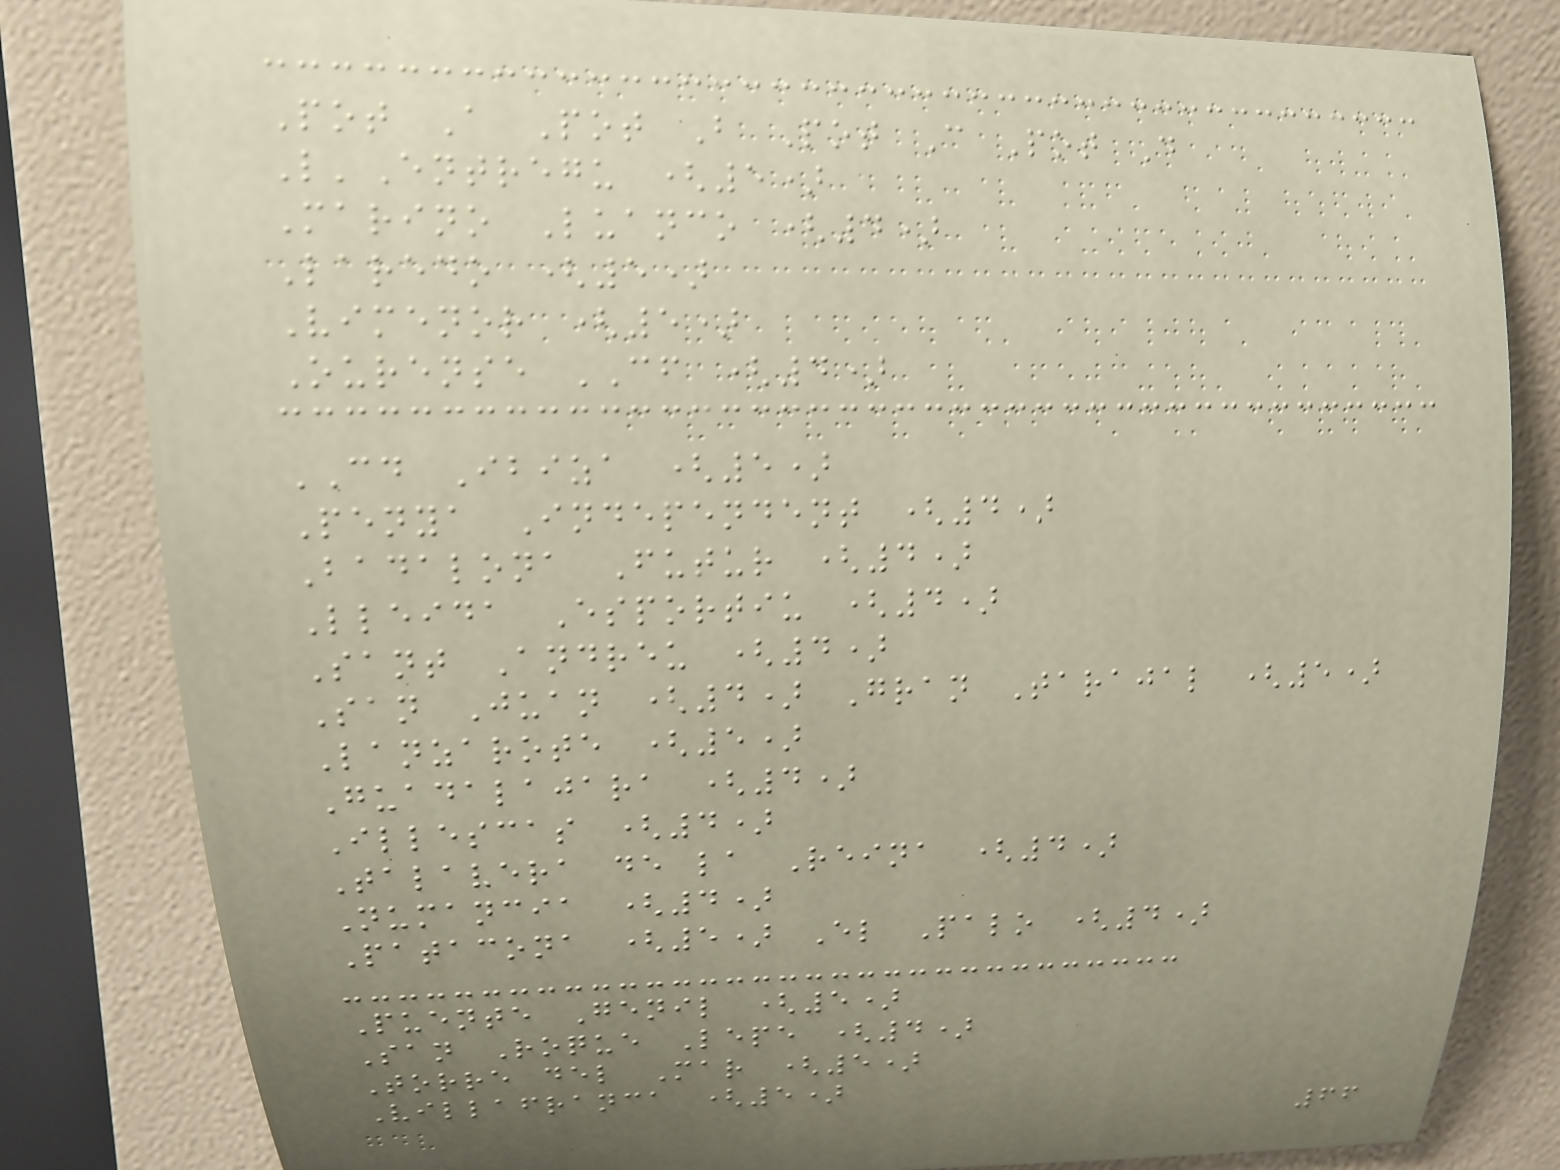Pot A Pot B Pot C Pot D
L'Entregu (5)
Marino Luanco (4)
Laredo (5)
Vimenor (5)
Ourense CF (4)
CD Ibiza (5)
Penya Independent (4)
Badalona Futur (4)
Lleida Esportiu (4)
Sant Andreu (4)
San Juan (4) Gran Tarajal (5)
Lanzarote (5)
Guadalajara (4)
Illescas (4)
Talavera de la Reina (4)
Numancia (4)
Patacona (5) El Palo (4)
Puente Genil (5)
San Roque Lepe (4)
Torre del Mar (5)
Villafranca (5)
66
